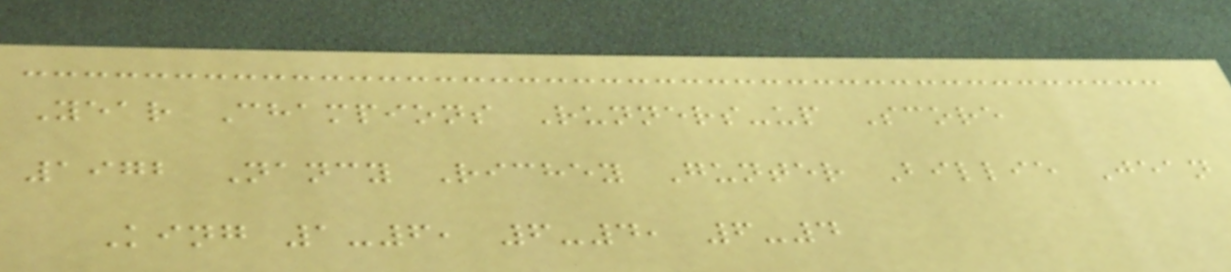Year Champions Runners-up Score
1972 Nancy Richey Gunter Billie Jean
King 1-6, 6-4, 6-4
